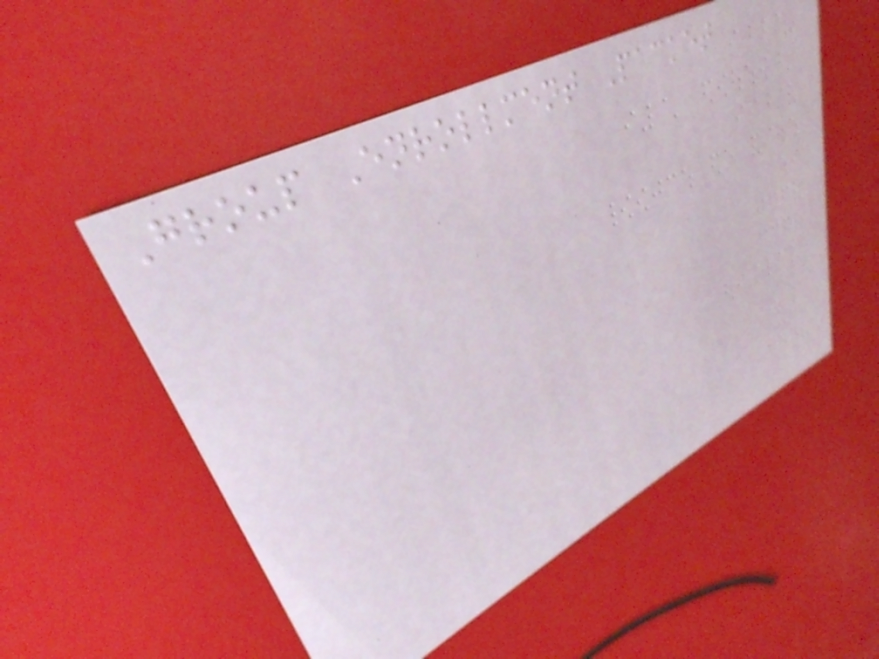Group Enrollment Packet
